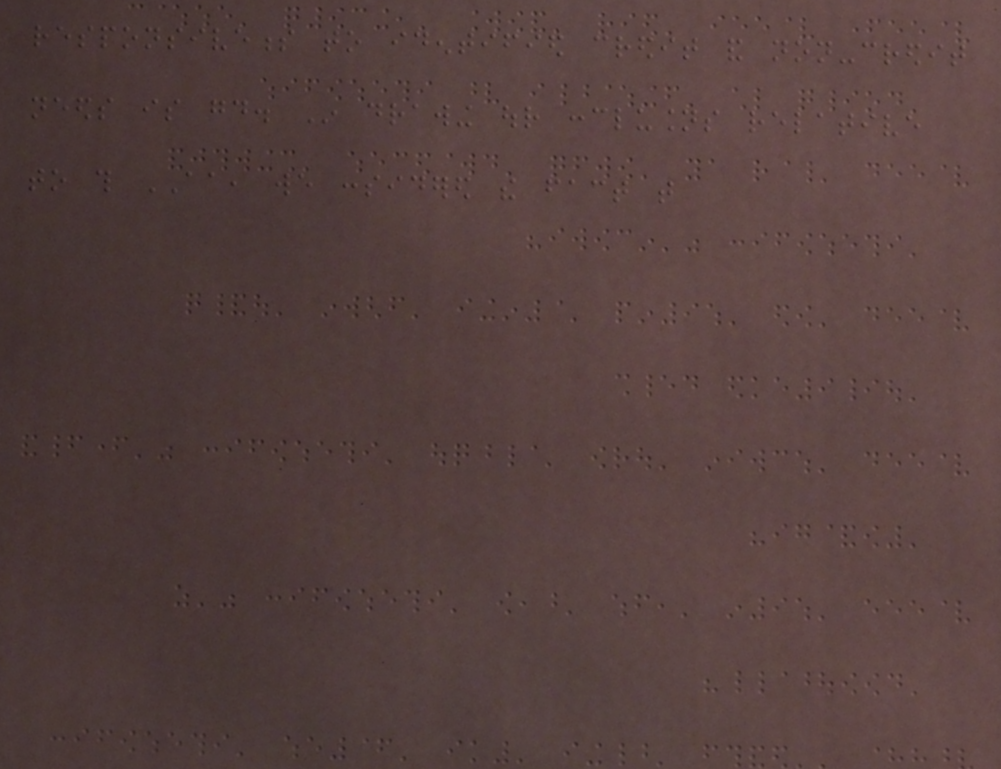responsiveness to identified credit and non-credit
needs is good. In drawing our conclusions relative
to this AA, we considered the fact that
